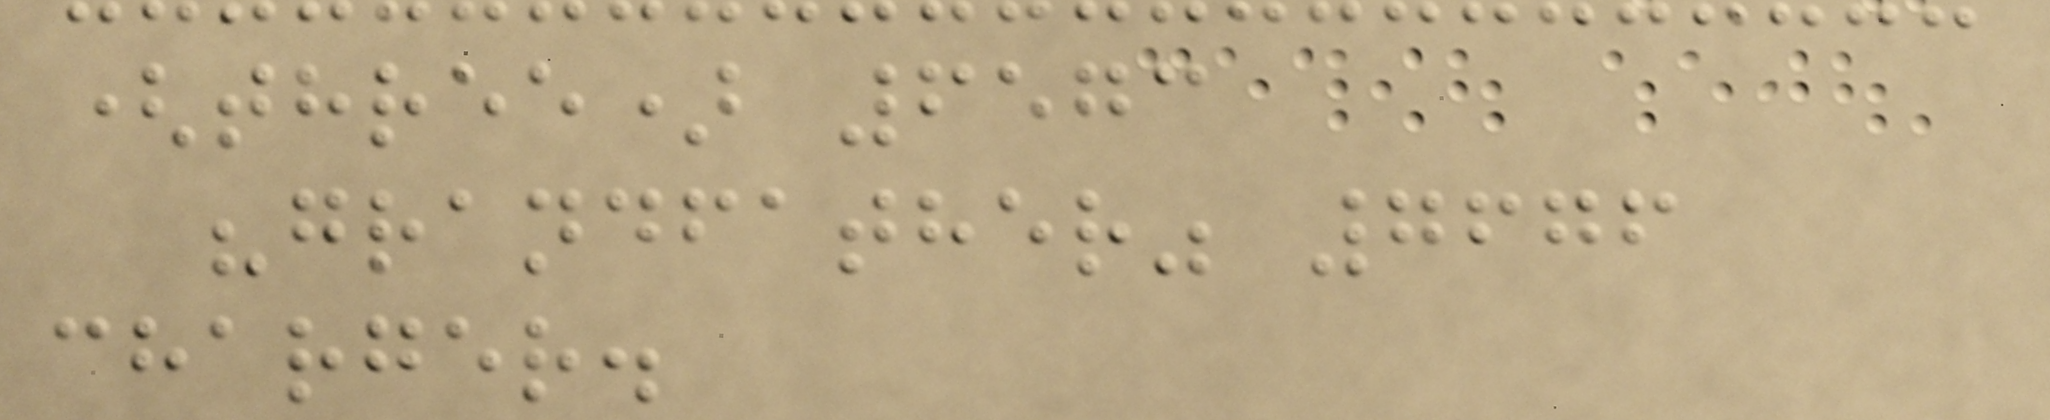(three) 6573
"grandfather" 7676
charger.
